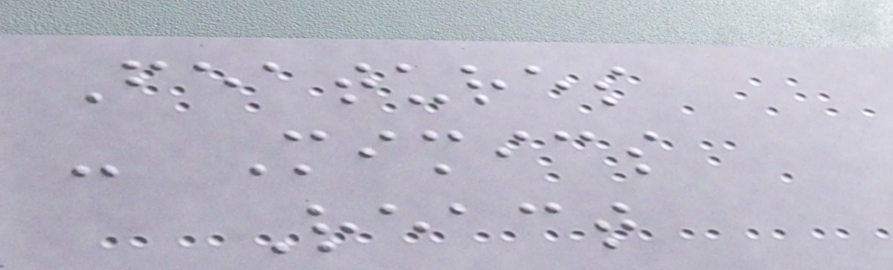Features
- Mimics
React
